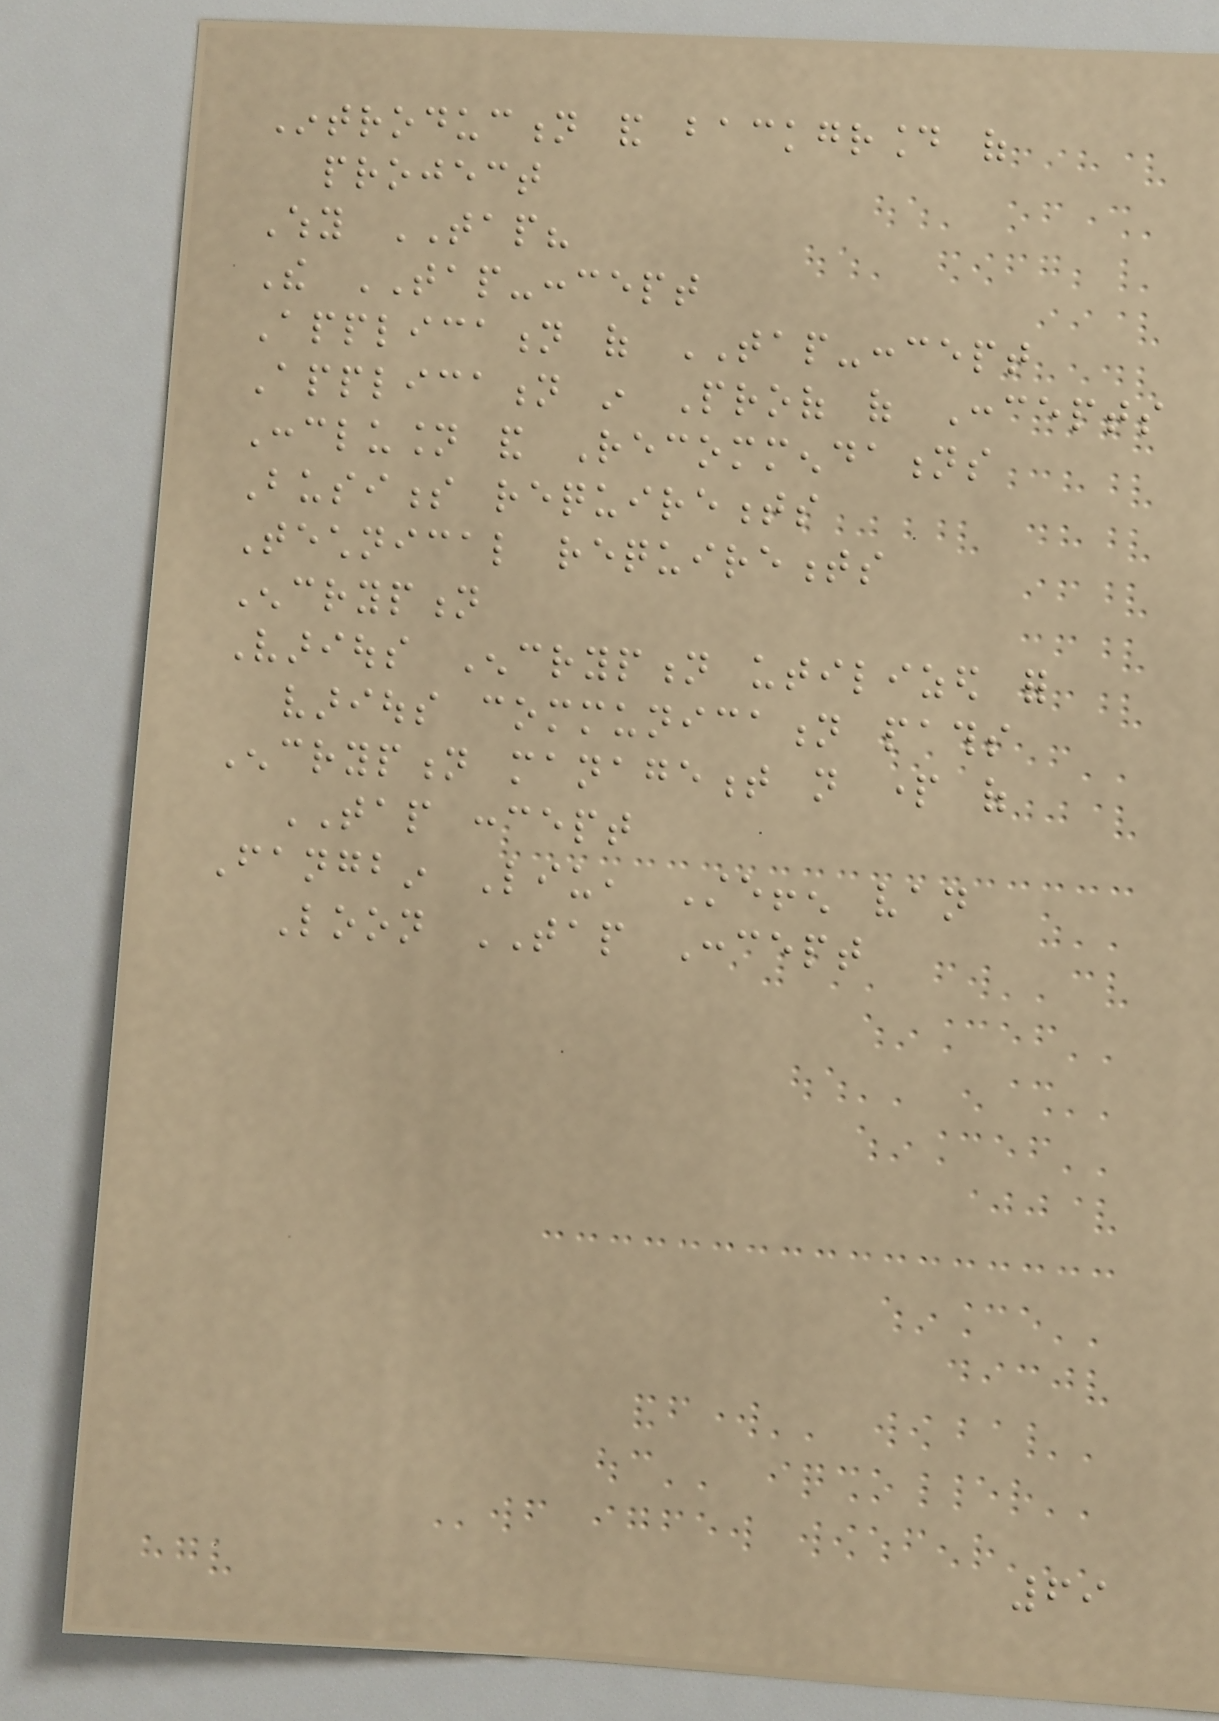Introduction and background of
project
Why TAP?
The TAP-concept
Application of TAP-concept
Application in Proof of Concepts
Conclusion and Recommendations
Business requirements
Technical requirements
Encryption
Various Encryption utilized for
various communication paths
Encryption management not part of
TAP concept
Fangbin Liu, Steffen van
Loon TAP Concept
69
